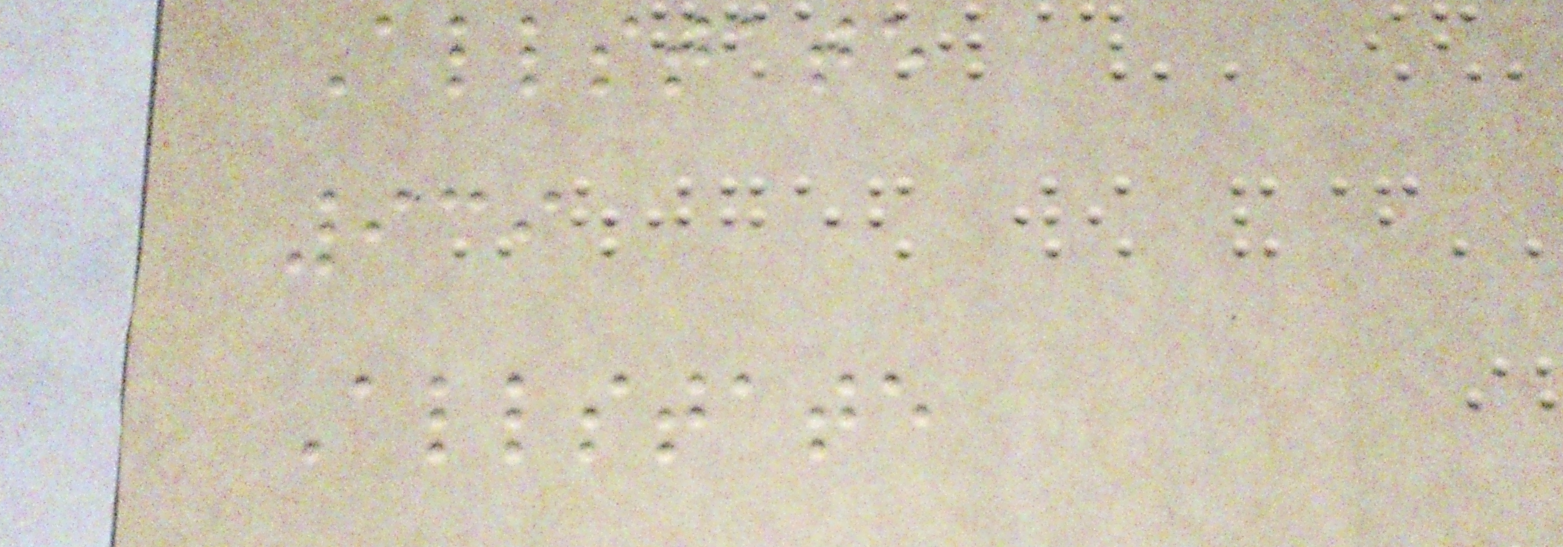Allstate
939
Allstate
